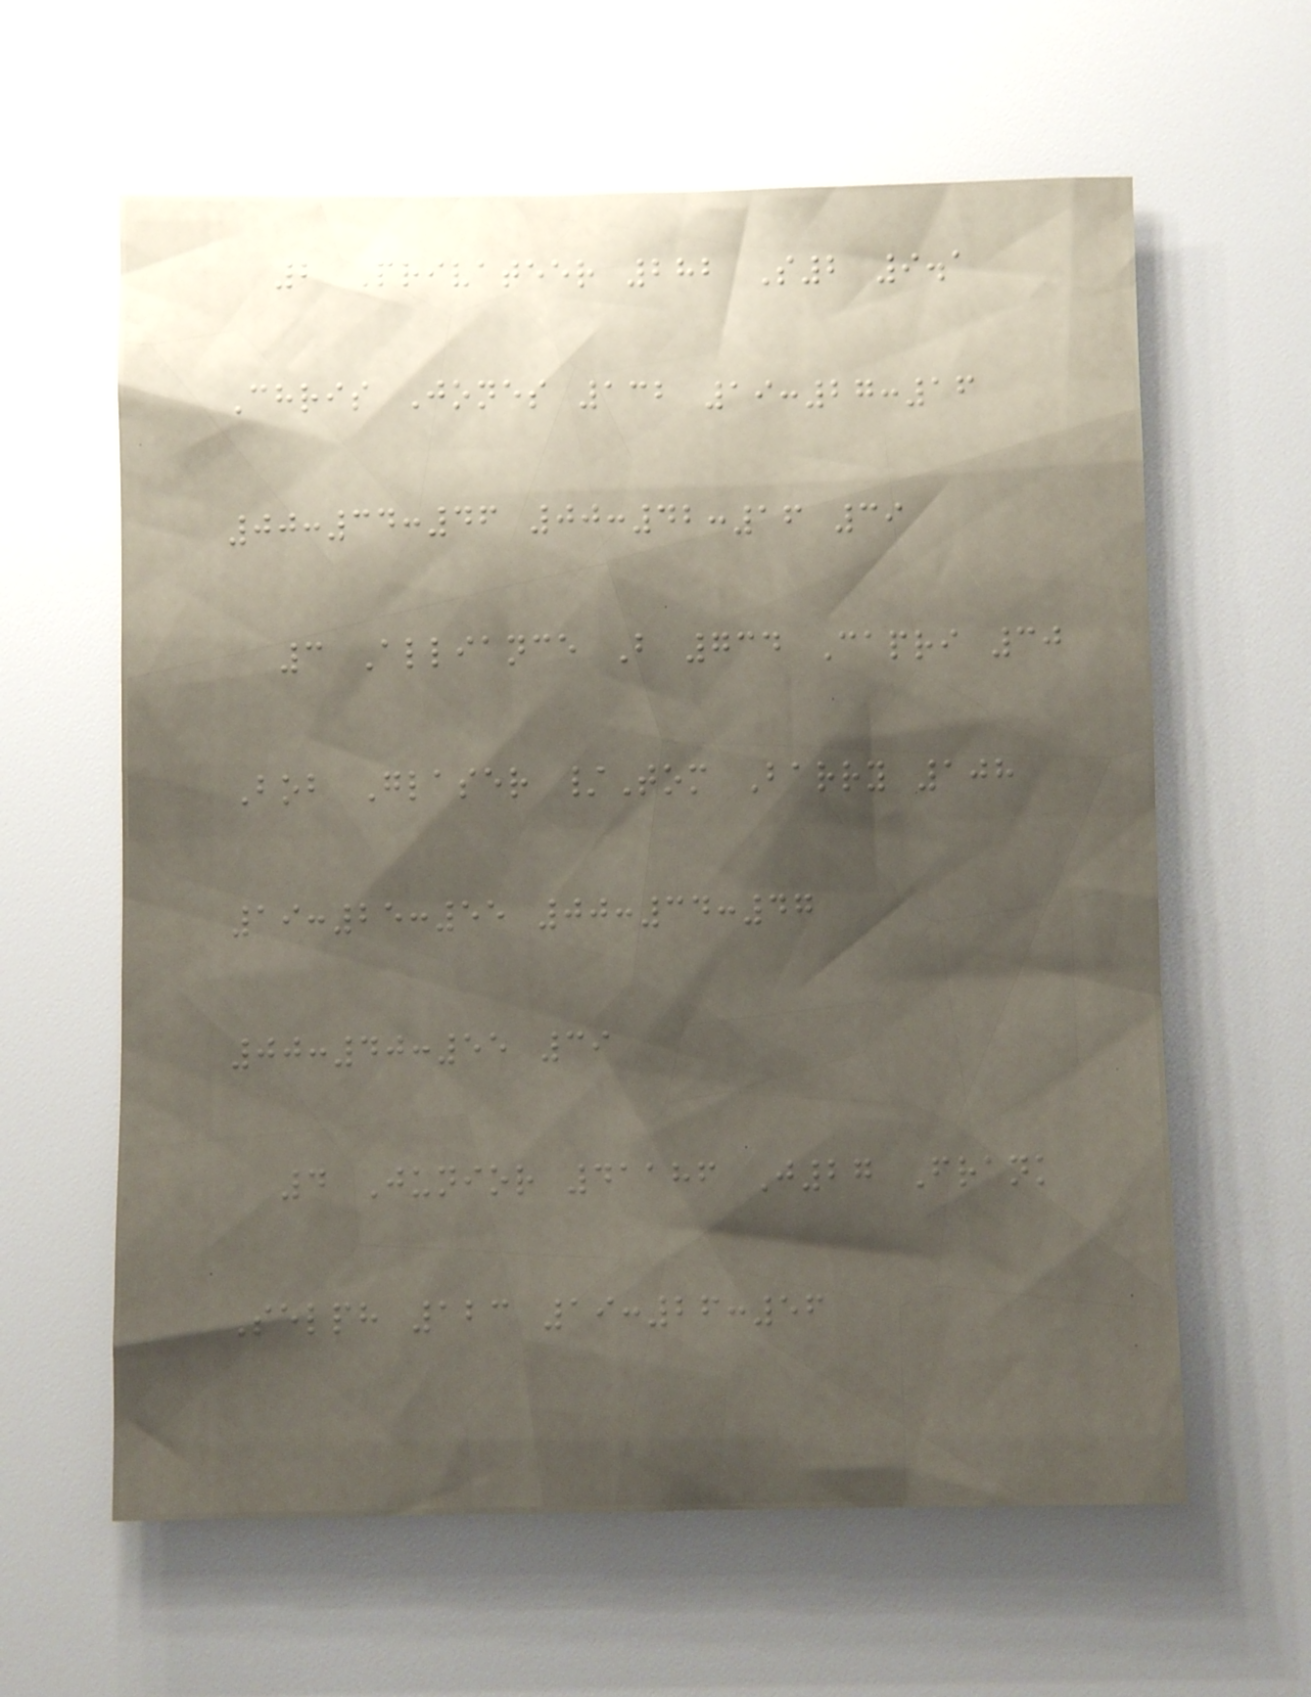2 Privateer 282 S2 9.1
Chris Jones 132 19:27:16
00:34:46 00:42:16 39
3 Alliance B 734 Capri 30
Bob Glaser /Tom Barry 108
19:25:55 00:34:47
00:40:55 39
4 Junior 41186 J27 Frank
Selph 123 19:26:56
